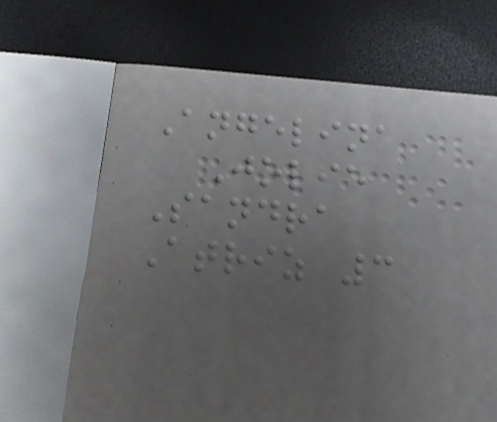Angelina
Jolie
Sandra
Atriz 3
